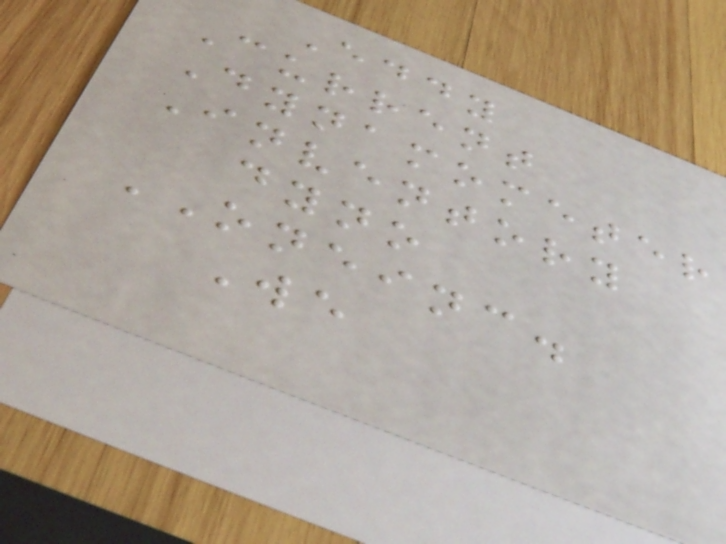Eddy
Current
Dynamometer
Inventory
dyno
ONEINC.
We
